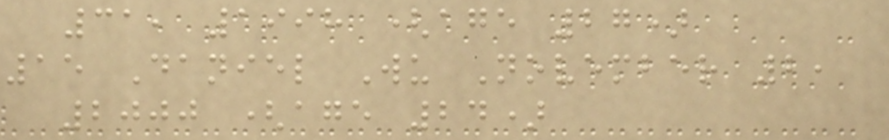31, 1998 (age 27)
15 Daniel Wu November 2,
2000 (age 24)
